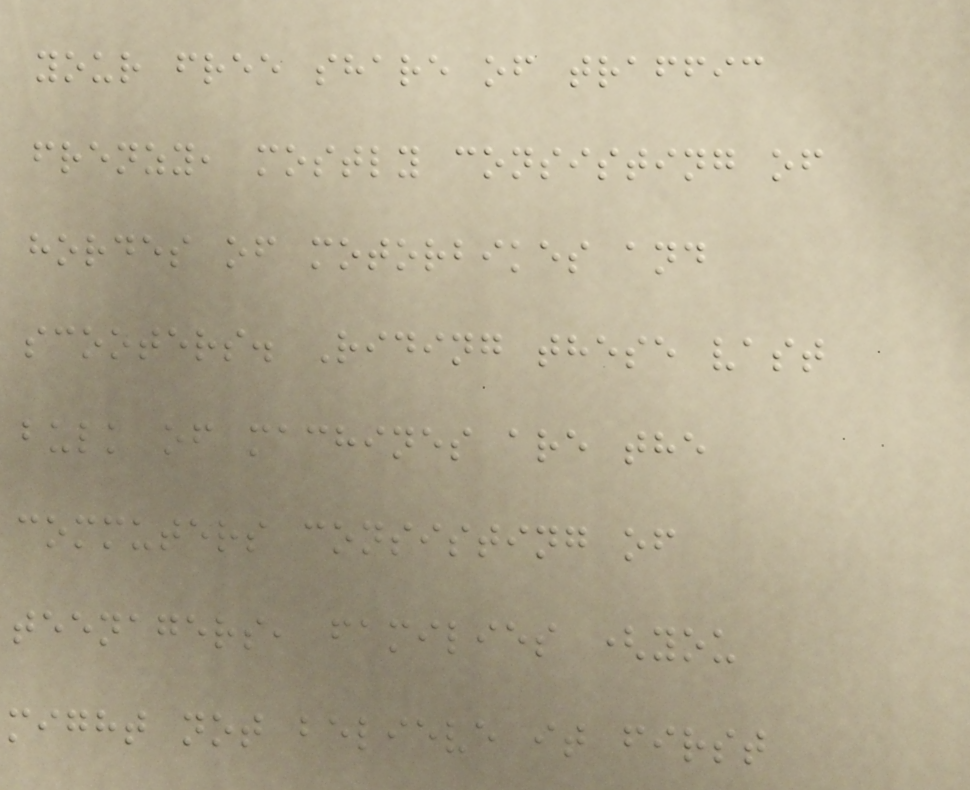your free share of traffic
frenzy, mostly consisting of
hordes of motorbikes and
scooters. Riding these vast
bulk of machines are the
commuters consisting of
teenagers, families (you
might not believe it first
